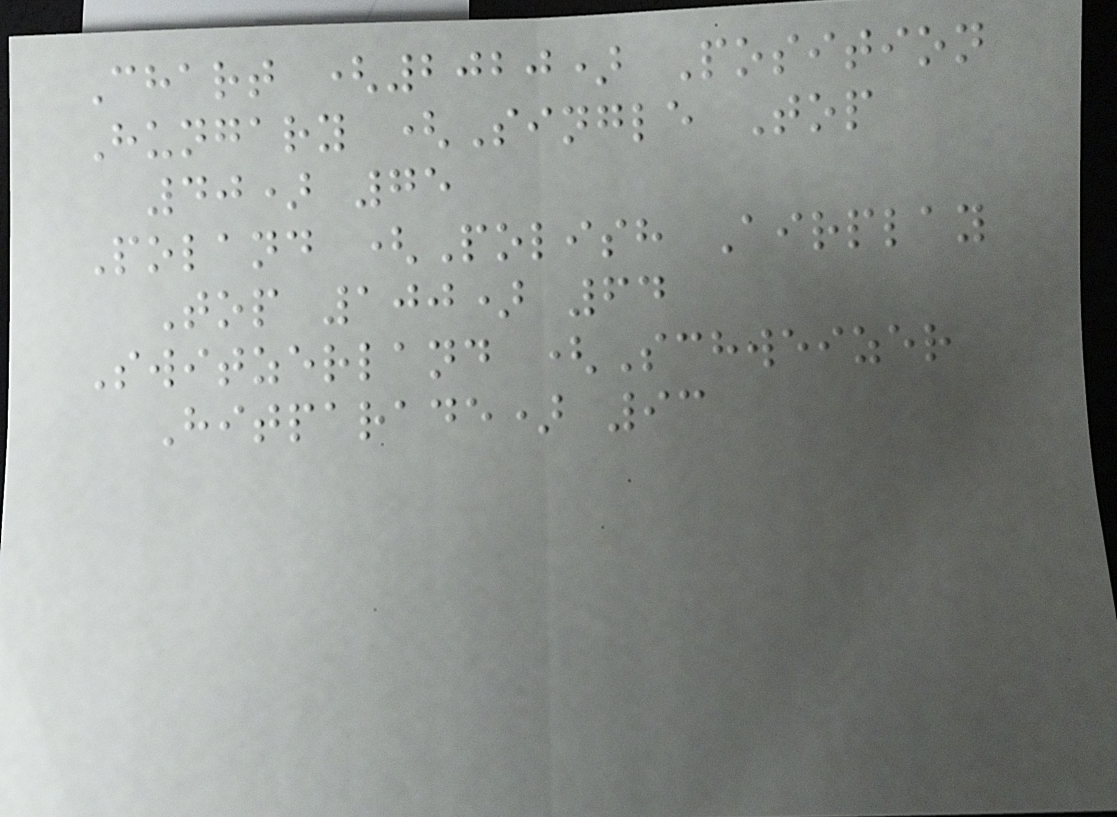Chart (2020) Position
Hungary (Single Top
40) 75
Poland (Polish Airplay
Top 100) 64
Switzerland (Schweizer
Hitparade) 93
